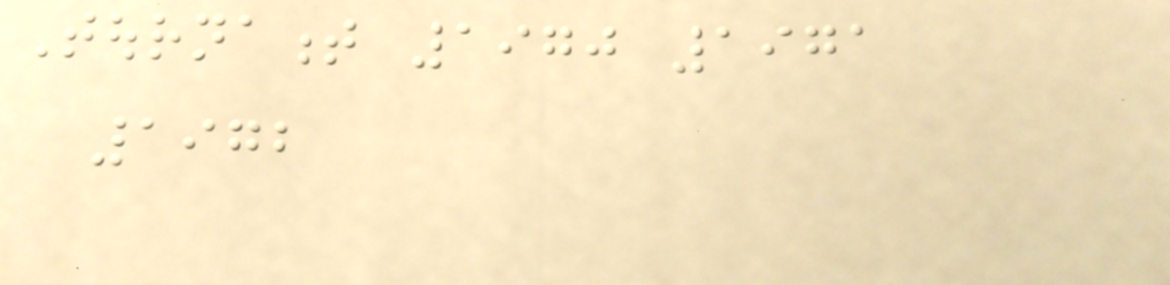Tournament 1970 1971
1972
